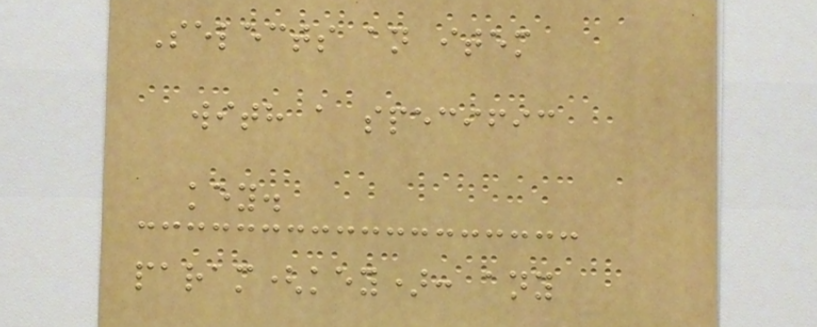Selects an item
with a specific
key.
param(key): any
